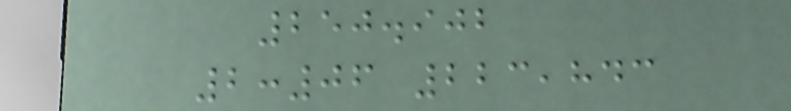250.902
2:06 223,843
